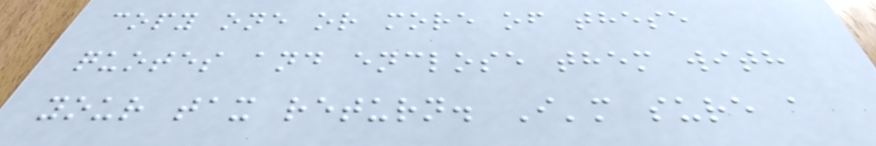copy one or more of these
quotes and enclose them with
your tax return. I'm sure a
